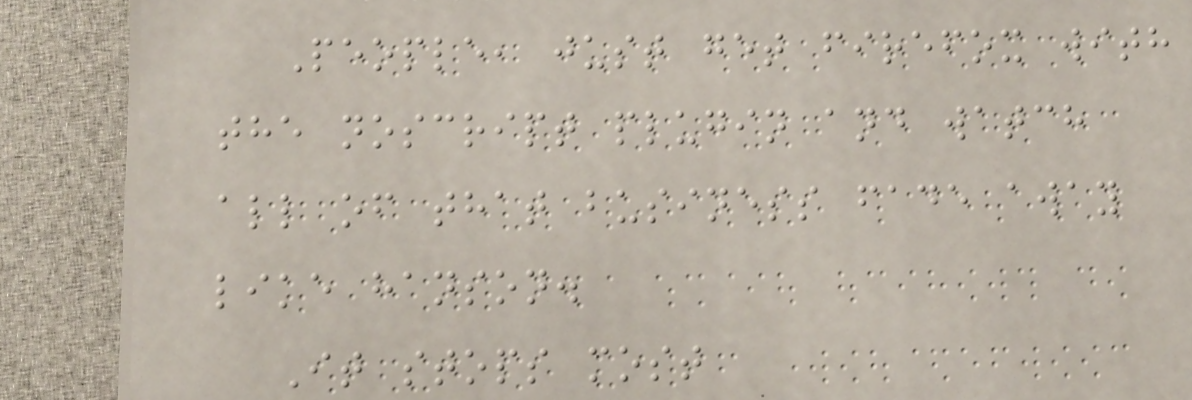People, just get firefox with
the noscript plugin and watch
all of that business fade away
like hanson.
It stops most
